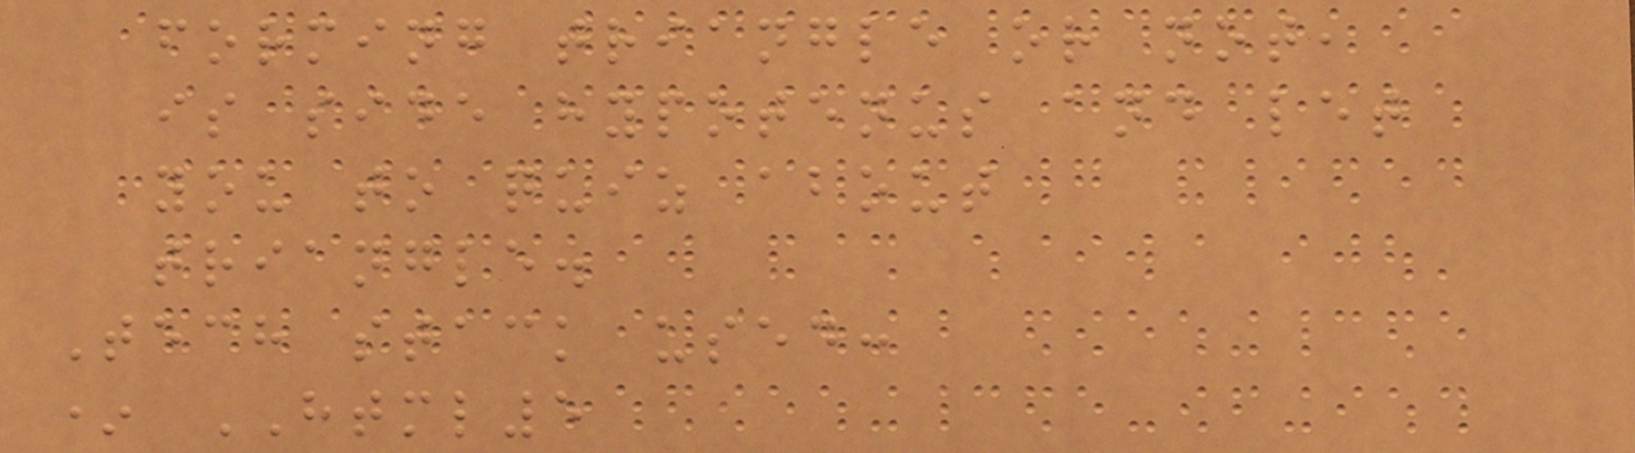forming triangle or not,
is side hypotenus and let
you to quiz about
triangle.
Tech stack used:
* HTML5
